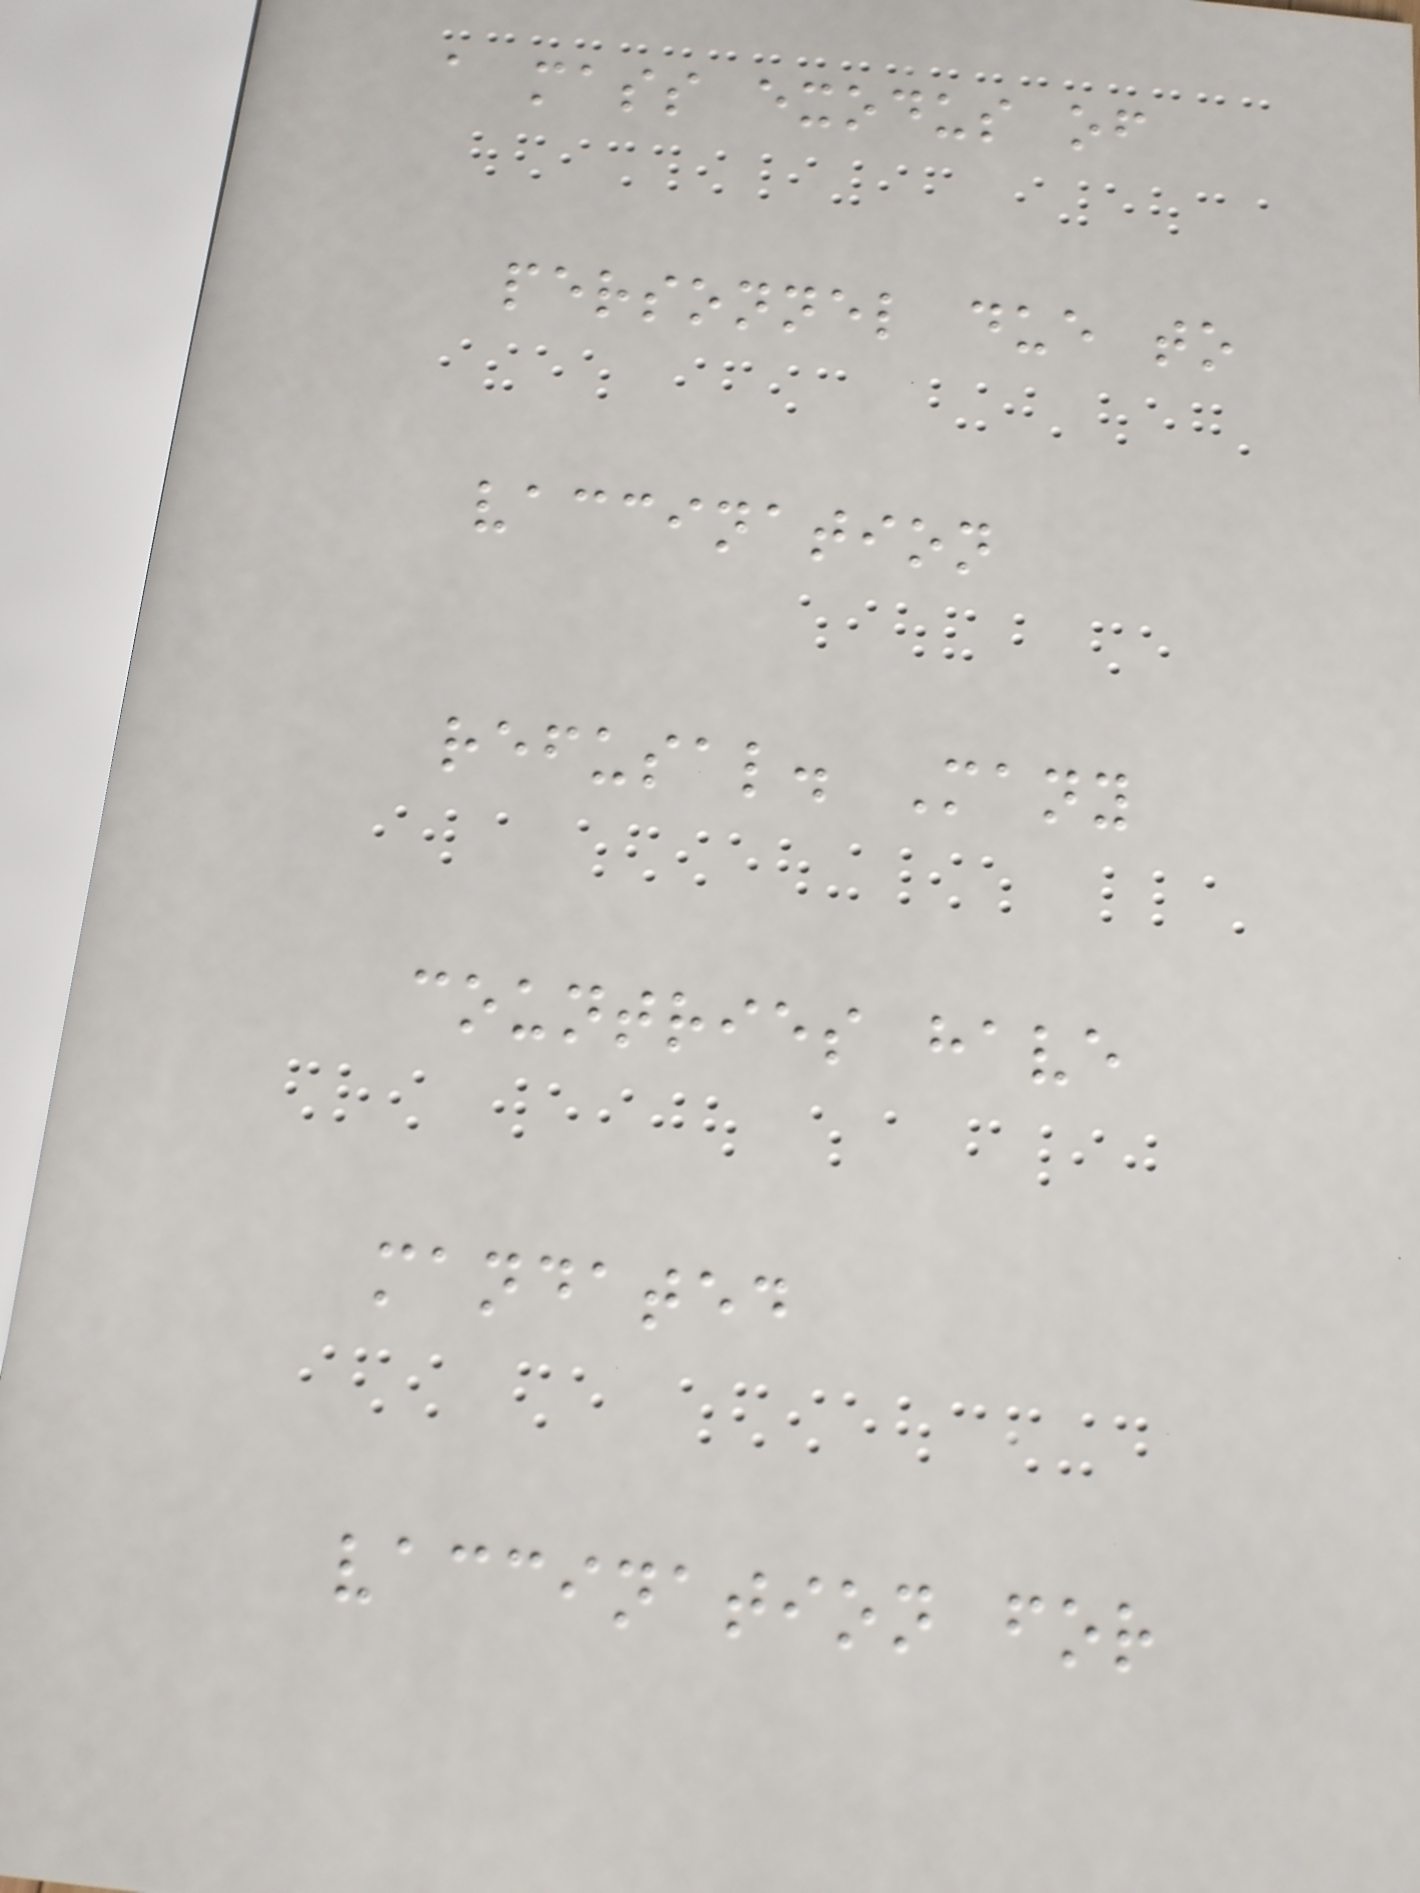a mass exodus of
personnel due to
vaccination
refusal. Many
countries have
mandated
vaccination for
